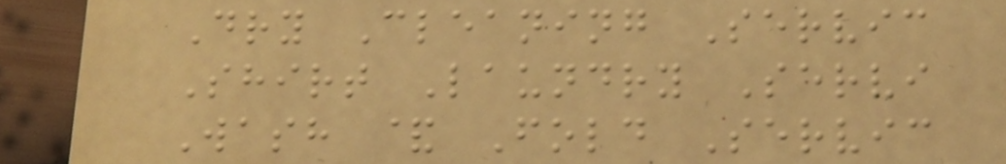Dry Cleaning Servic
Shirt Laundry Servi
Wash & Fold Servic
